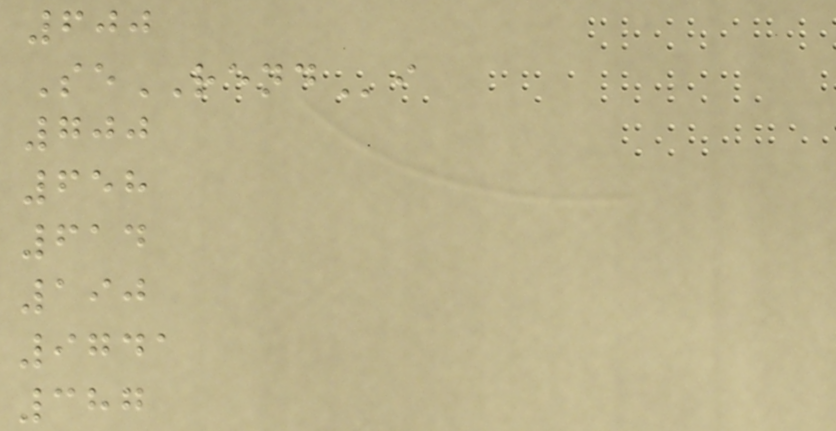600
SeRENDi
700
658
614
190
9741
387
